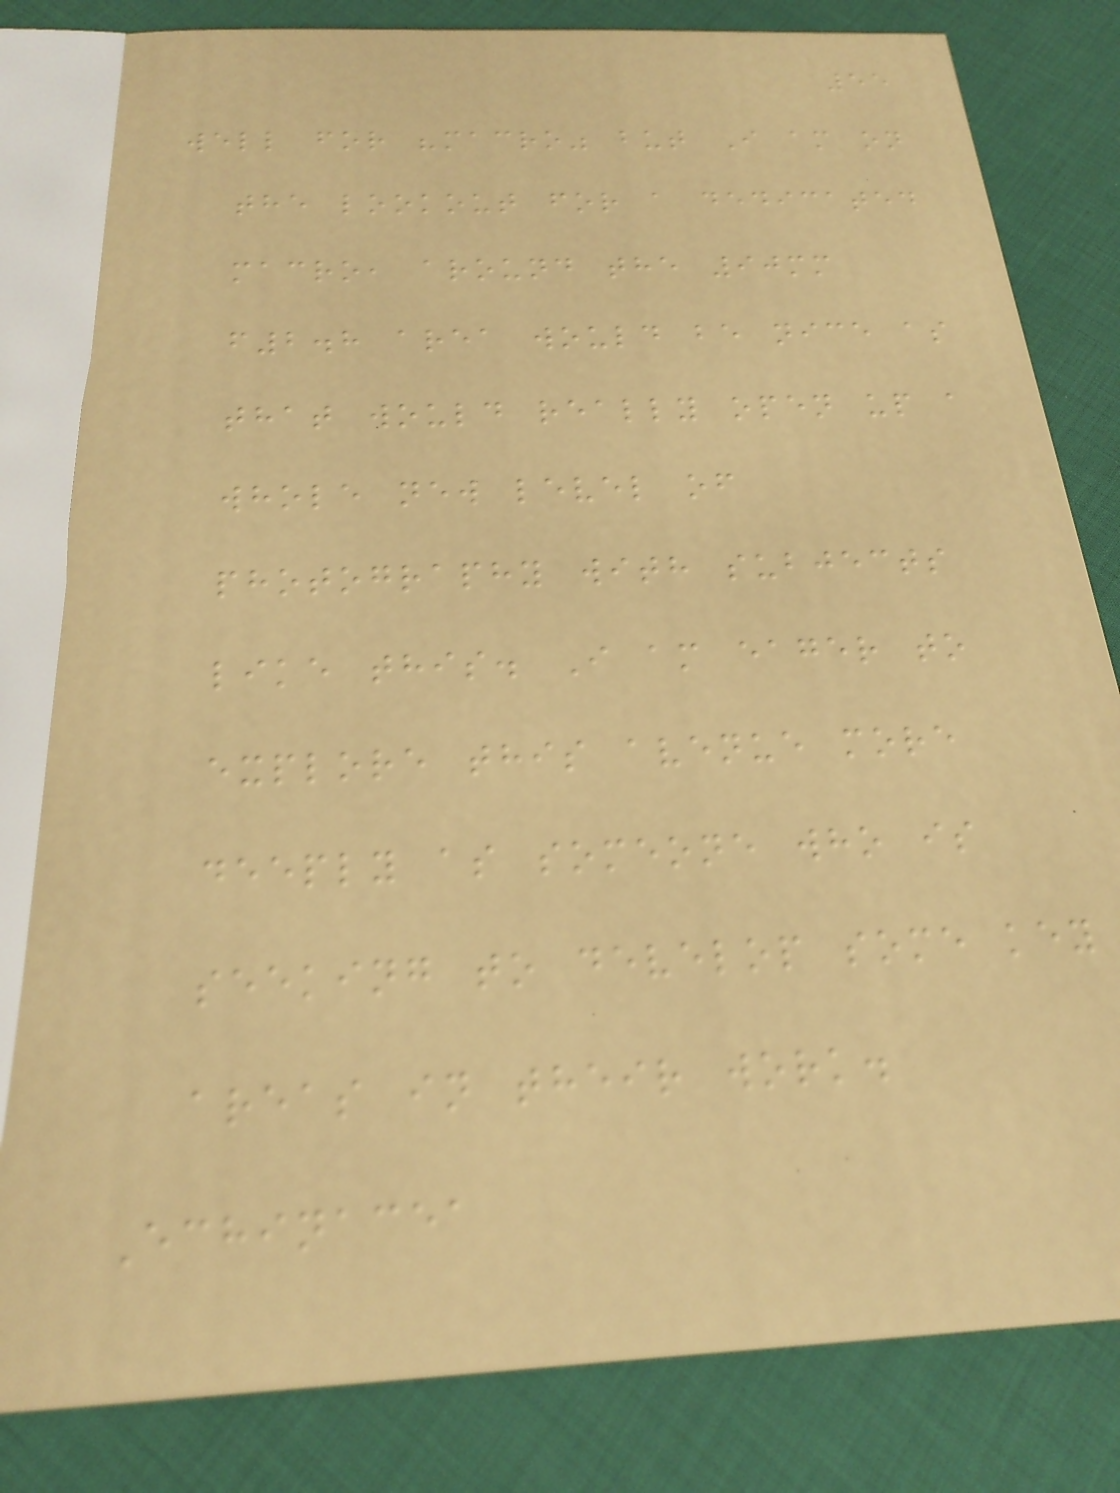55
well for "macro" but I am on
the lookout for a dedicated
macro, around the 90mm
f2.8 area would be nice as
that would really open up a
whole new level of
photography with subjects
like this. I am eager to
explore this avenue more
deeply as someone who is
seeking to develop some key
areas in their work.
Echinacea
